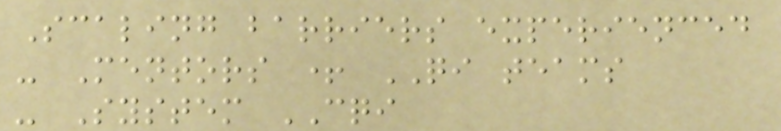Scaling barriers experienced
- Mentors + QI teams
- System CQI
